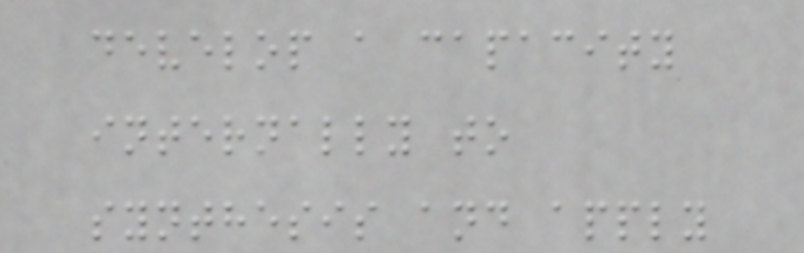develop a capacity
internally to
synthesis and apply
